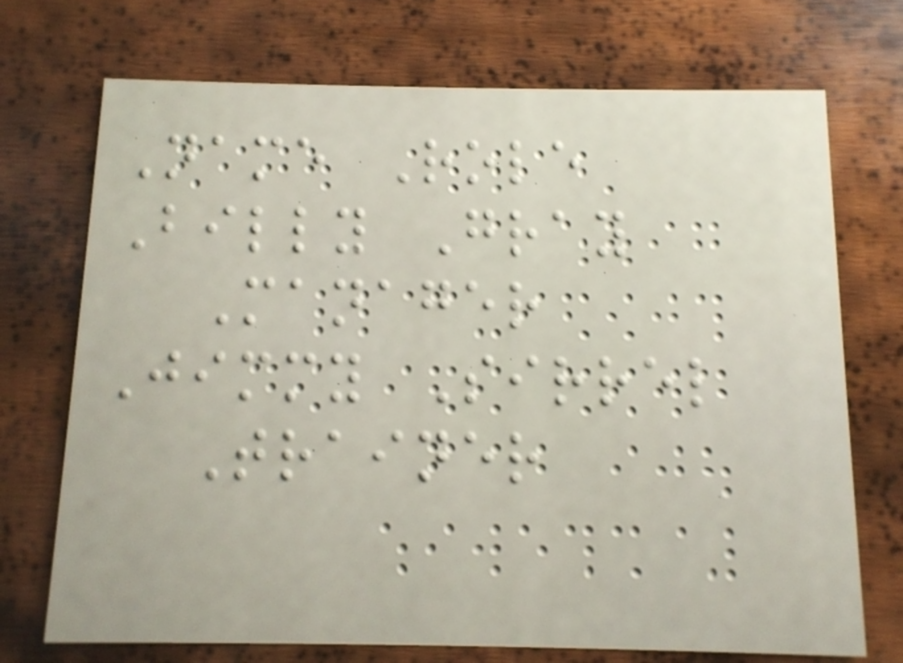Name Role
Billy Gray
Manager
Jimmy Sirrel
Trainer
